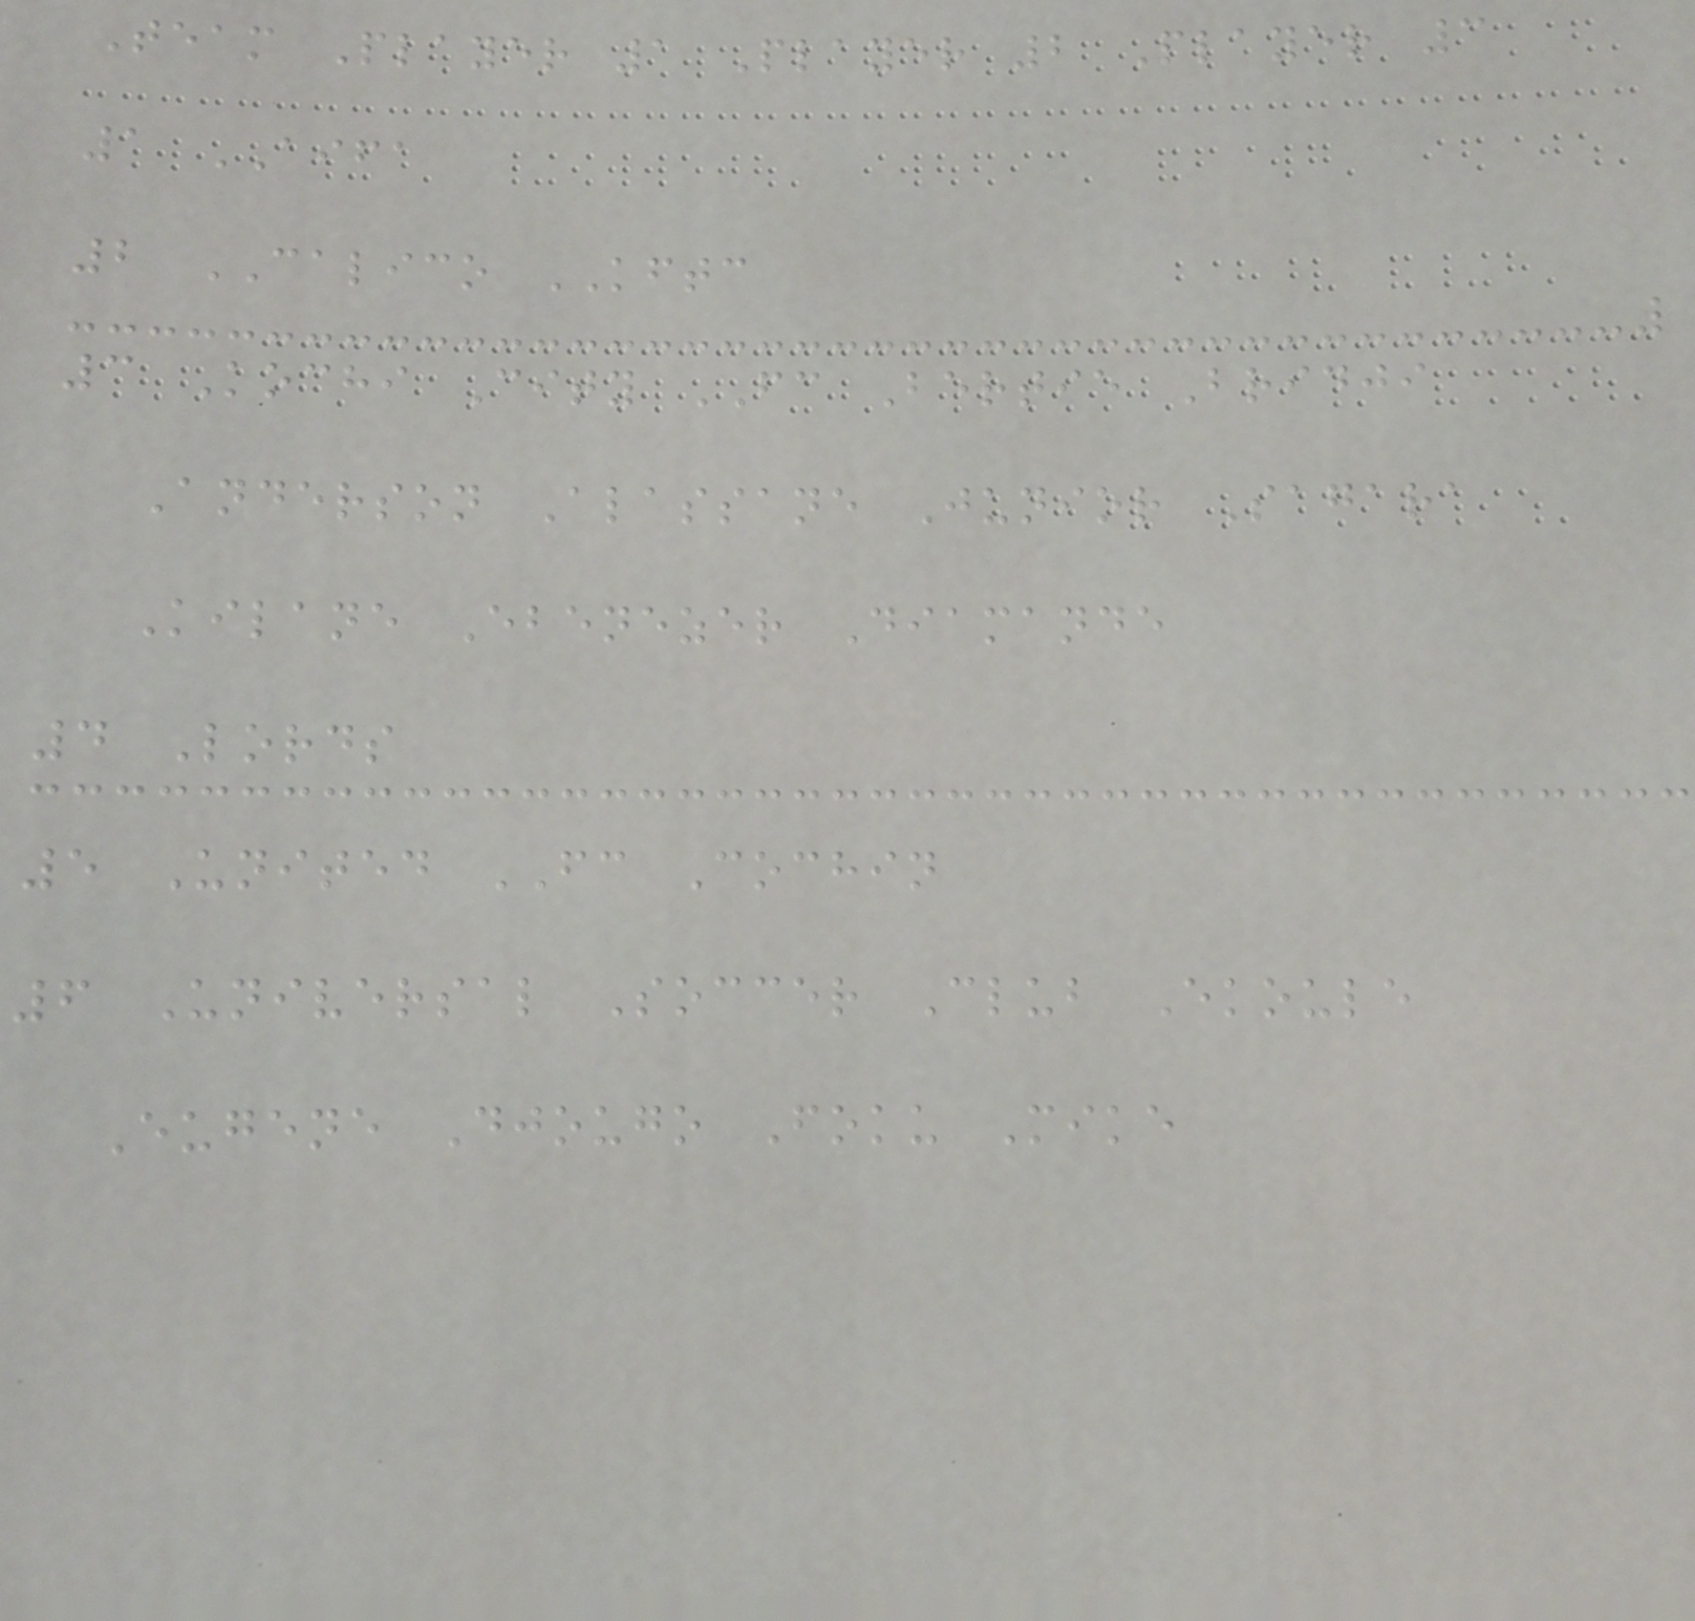Team Player 1 Player 2 Player 3
1 AIFA
2 CALICO KFTC
3 Kochi City FC Bertie Bridji
Anderson Alassane Junior Sagara
Kilane Ebenezer Diamande
4 Lords
5 United FC Cochin
6 Universal Soccer Club Ekoule
Eugene Djougo Foku Mike
